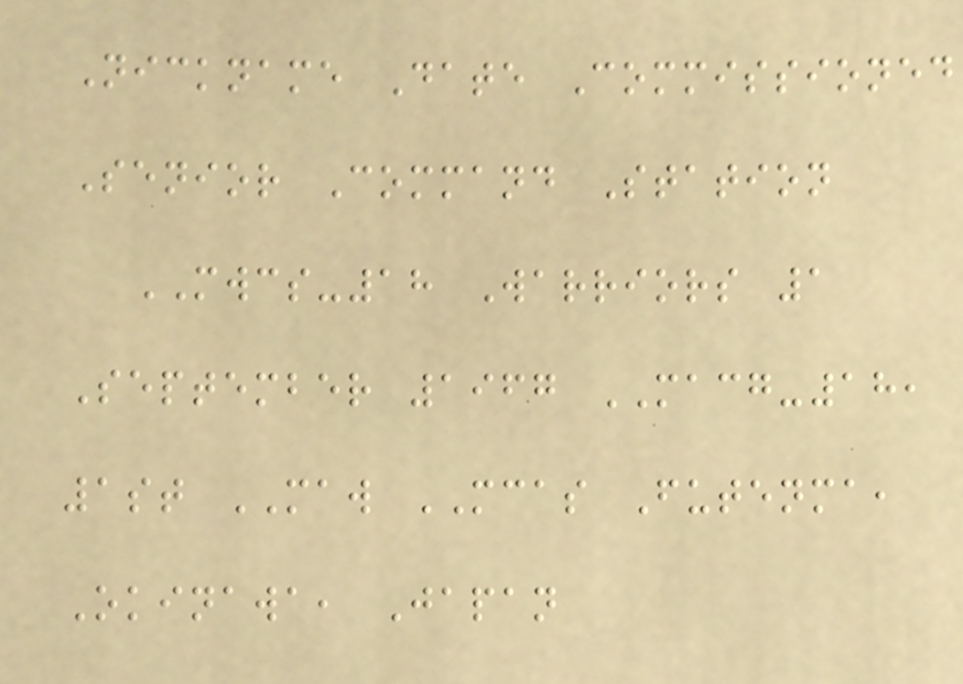Nickname Date Commissioned
Senior Command Station
MWCS-18 Warriors 1
September 1967 MACG-18,
1st MAW MCAS Futenma,
Okinawa, Japan
